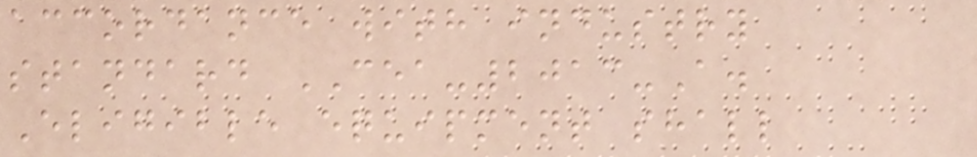accordance with industry
standard CEA-2013-A.
Eligible equipment shall
